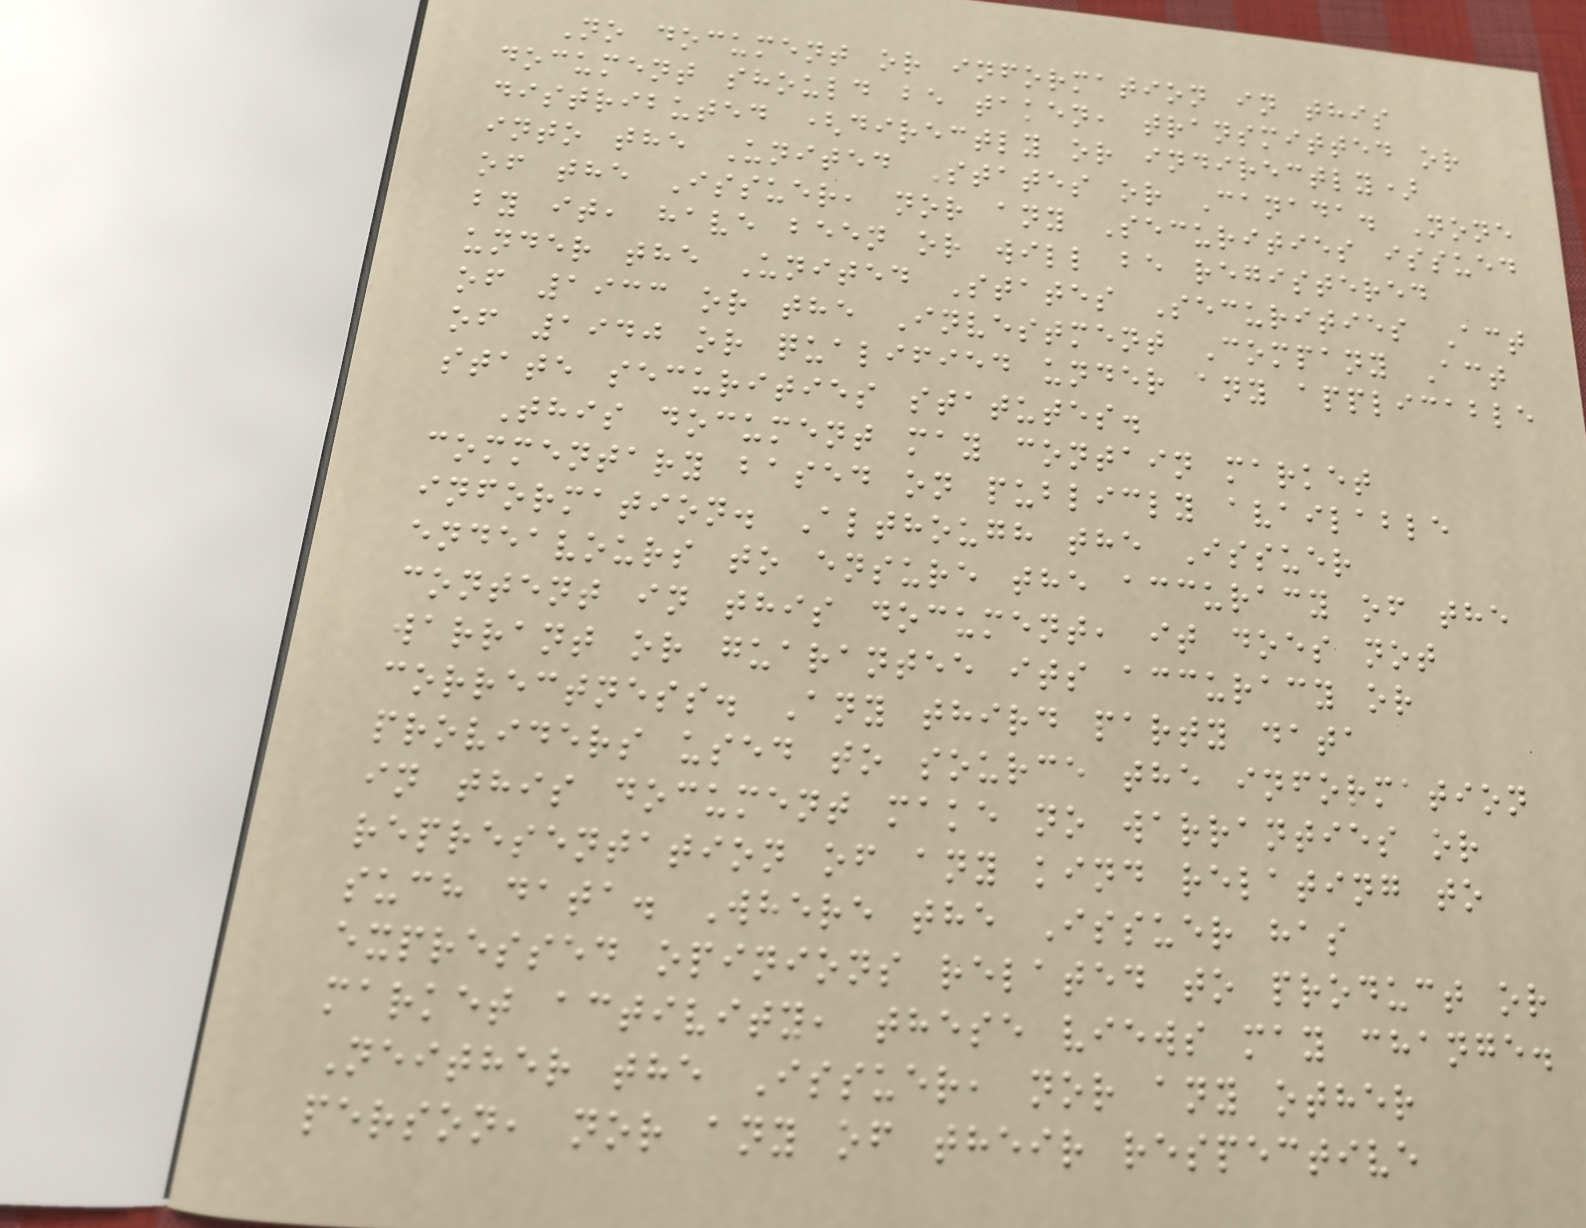No document or information in this
document should be taken, transmitted or
distributed (directly or indirectly)
into the United States or Canada. None
of the Issuer, nor any Securities issued
by it, have been or will be registered
under the United States Securities Act
of 1933 or the Investment Company Act
of 1940 or qualified under any applicable
state securities statutes.
This document may contain market
commentary based on publicly available
information. Although the Issuer
endeavours to ensure the accuracy of the
content in this document, it does not
warrant or guarantee its accuracy or
correctness. Any third party data
providers used to source the information
in this document make no warranties or
representation of any kind relating to
such data. Where the Issuer has
expressed opinions related to product or
market activity, these views may change.
Neither the Issuer, nor any other
person, nor any of their respective
